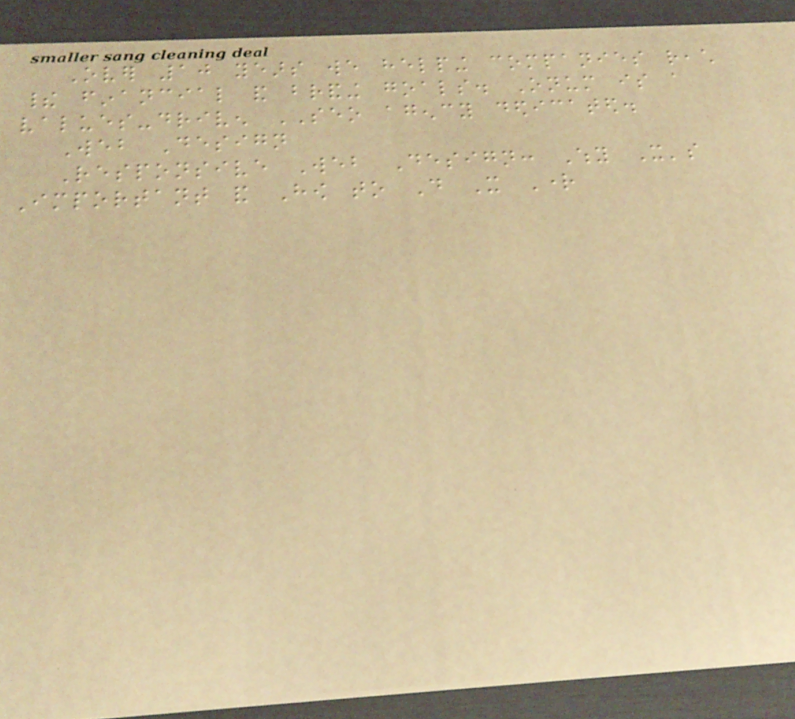Over 10 years we helping companies reach
their financial and branding goals. Onum is a
values-driven SEO agency dedicated.
Web Design
Responsive Web Design: Why It's
Important and How to Do It Right
